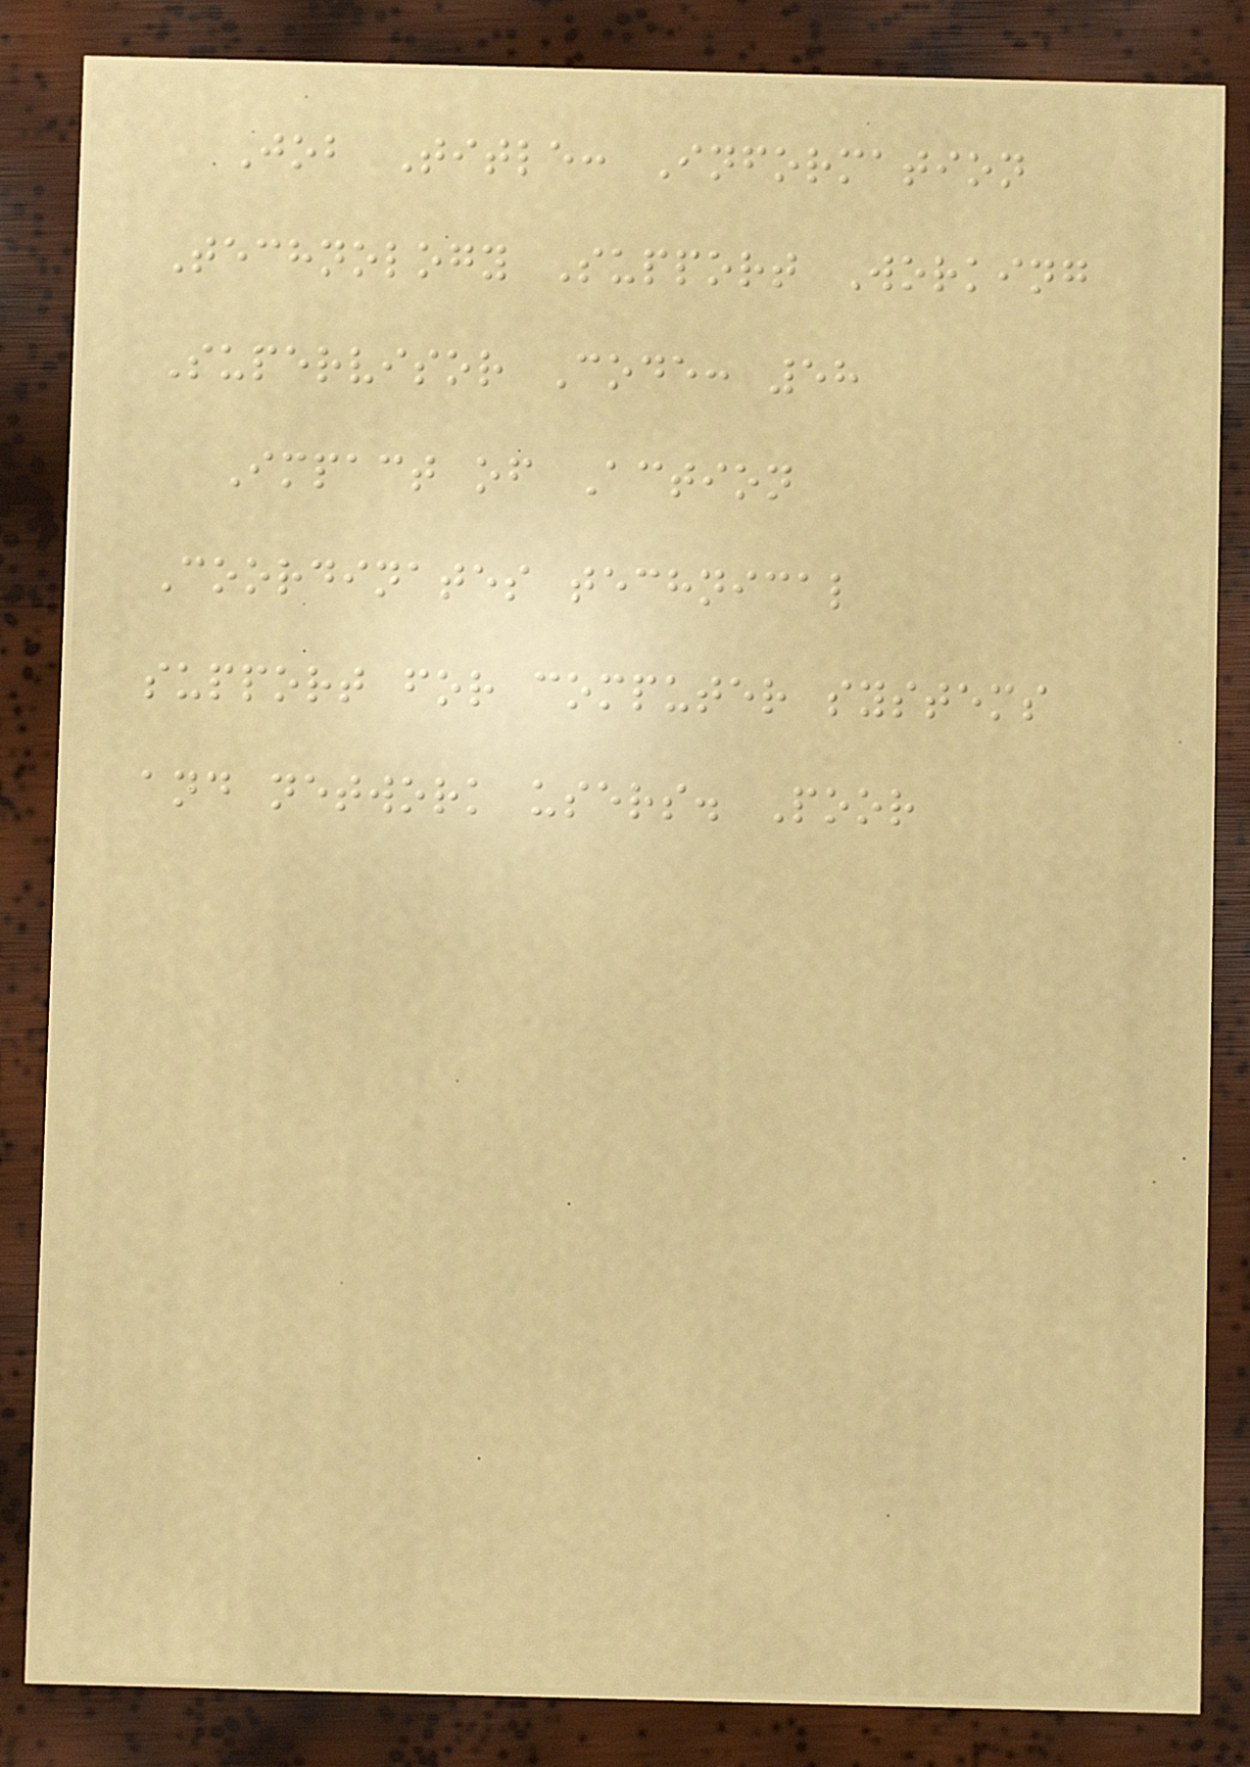Job Title: Information
Technology Support Working
Supervisor Code: 58
Impact of Action
Coordinates technical
support for computer systems
and network users. Poor
